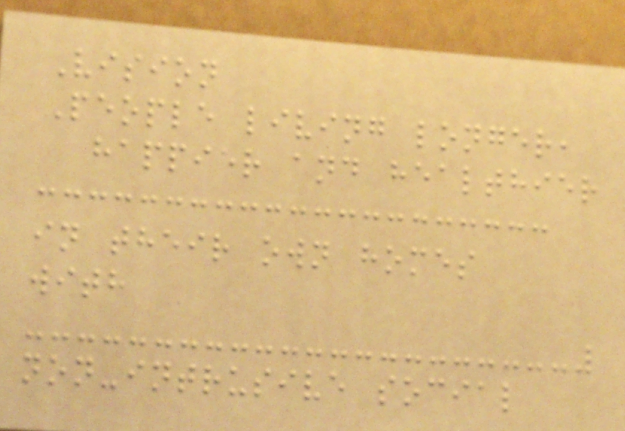Vision
People living longer,
happier and healthier
in their own homes
with
non-intrusive social
